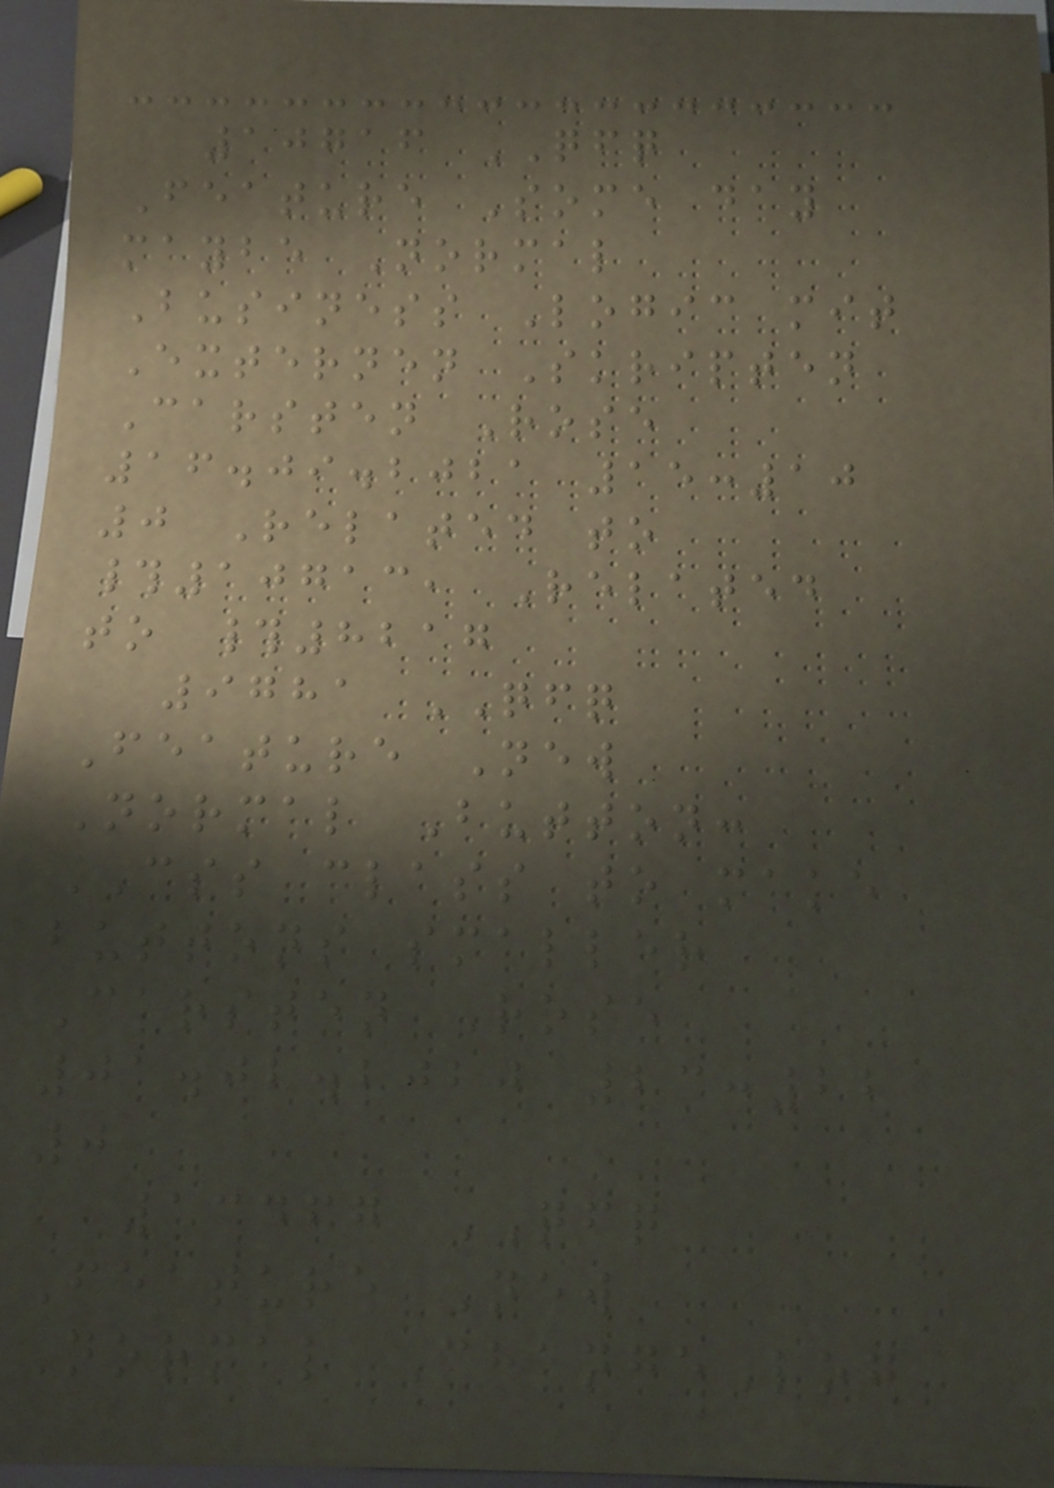10716 QFQ
Feature Some day
maybe Normal
Business Logic mit
Externen Skripten
Carsten Rose
16.09.2021 15:10
0 Related to
#10713, Related
to #8217
9781 QFQ
Feature New
Normal Button:
CSS class to make
buttons smaller
Carsten Rose
01.02.2020 23:22
0
13467 QFQ
Feature New
Normal ChangeLog
